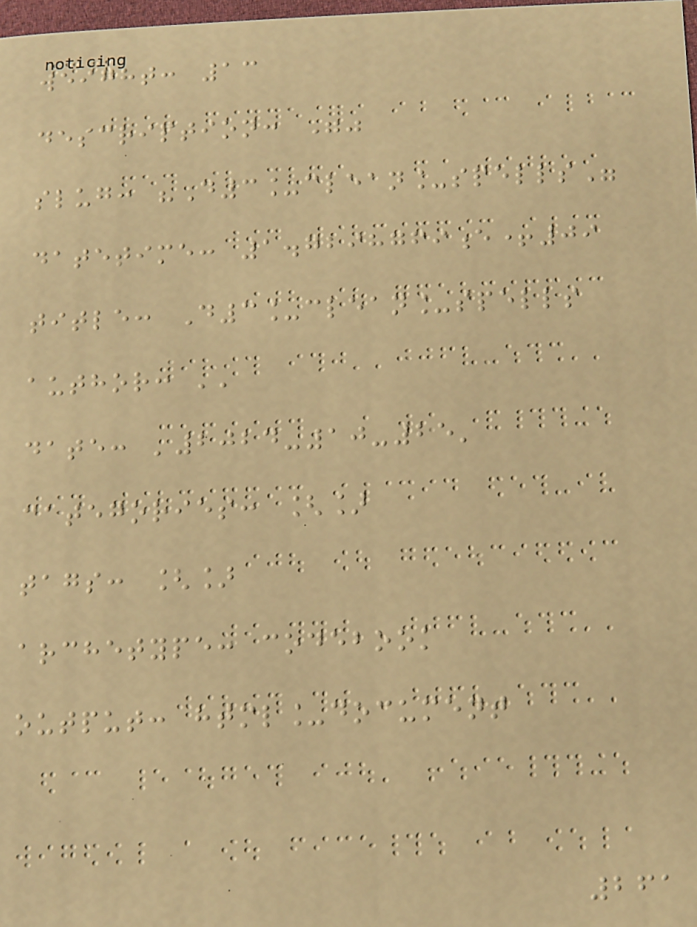weight: 13
description: ""
slug: "D3_clean_spells"
datetime: 1.7298769e+09
title: D3_clean_spells
author: ''
date: '2024-10-25'
categories: []
tags: []
archetype: codebook
output: html_document
261
